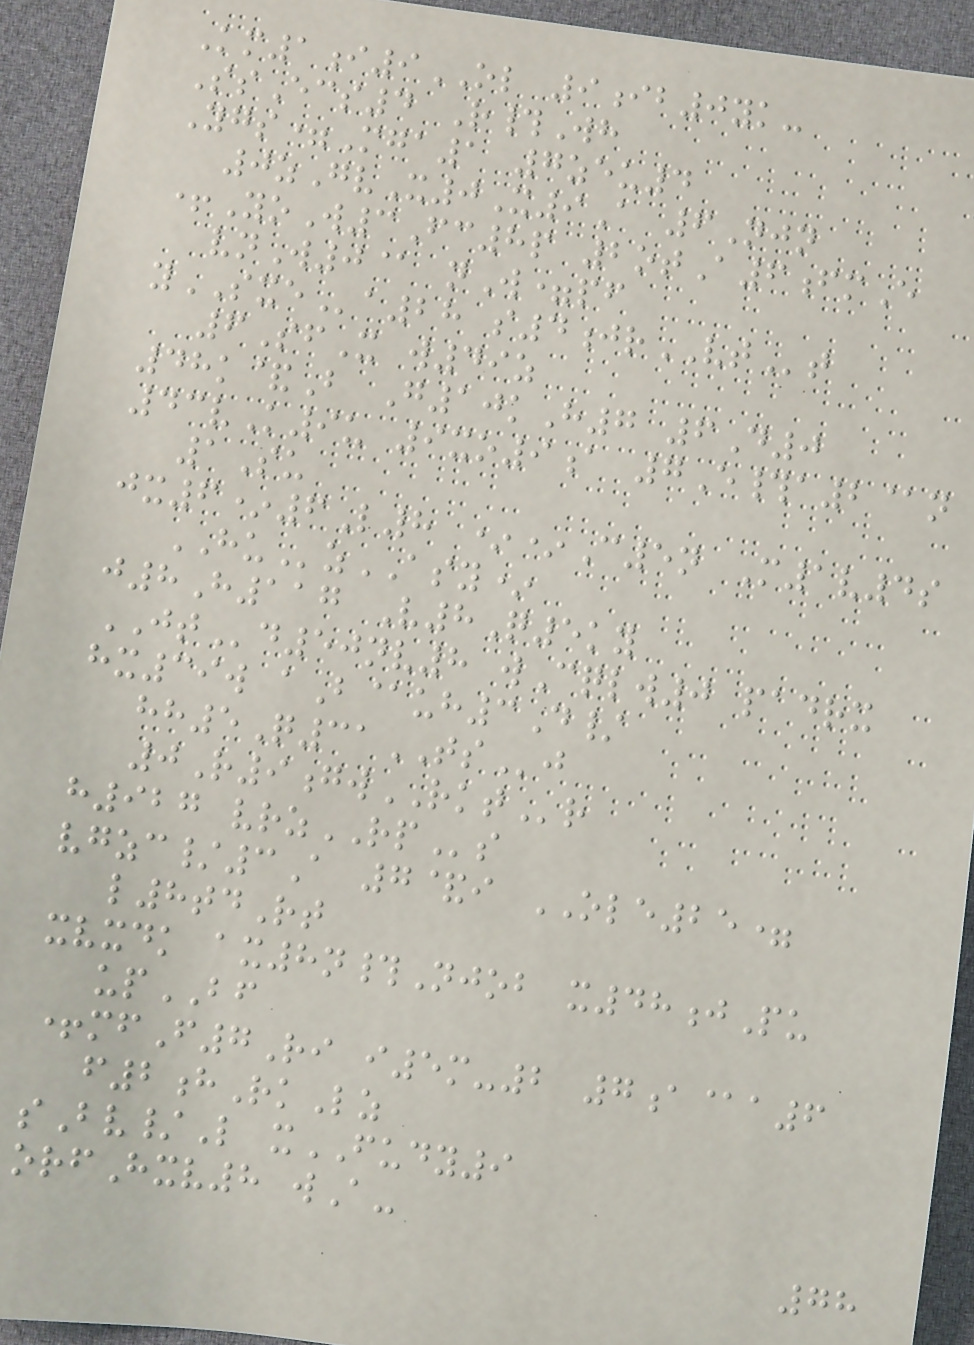Km1i9OL 9ib0yk-
SsEcs4 R#Wh
Ygs=Mga1 7zeu4
0zGvX0X9A 6Njn
+YoW3Fc8p 2otA6fmE
vnW0@ nW=pf
ySXEa28 s4jrVTt
6SfX w49z
48k&B G10kH7 6D0
43vK9u 9xo9a 7E#a2@n
1Su
jx6*6L8 **C5n M1v4s
HUzASY*
j8H117 V8Q5ky
JTd50nv8 wCqlw0 padrx
hx39w aB@uh3D/
hh5Q31TSj
0R9gwRKTr
h927 vrzRPs
vgzc/3A 7&i OLE25=
l8tdRt
xvxdk ax8n#Njob x48jPu
upBF
+mfF7Ri i5m-2 7a@a6
f2hRkLz
sBv/L xFUDY9
orfHxv8 wA-
78
